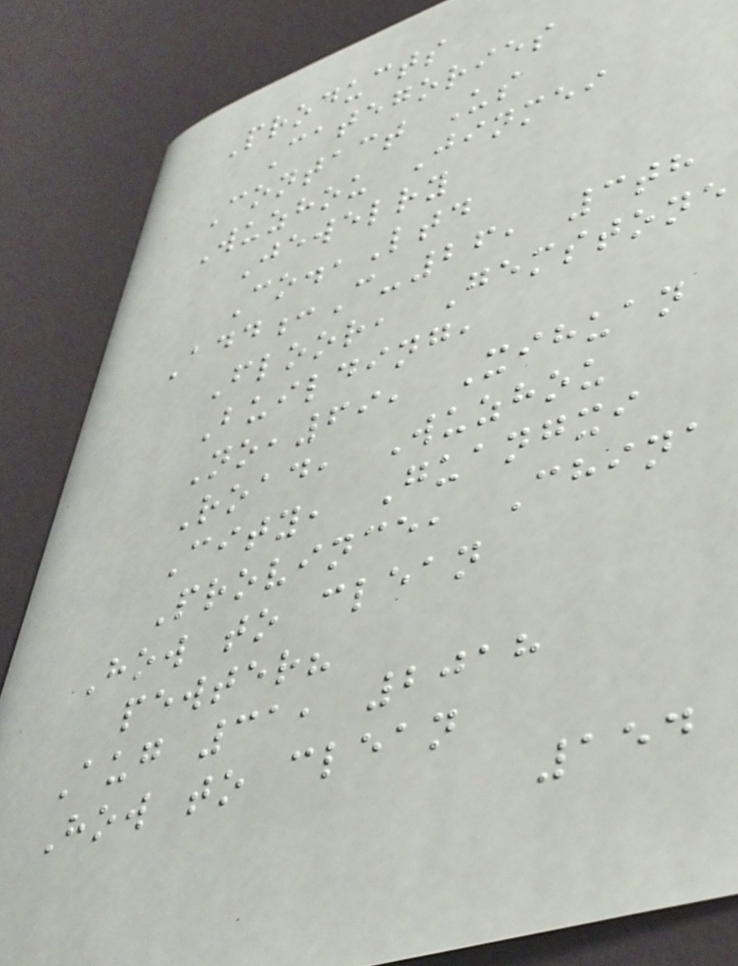Products
Categories
Contact Us
Wuzhou Jinmei
Jewelry
Co.,Ltd
Add:C-26, 3th
Floor, Gemstone
Building,
No,69, Xihuan
Road, Wuzhou
City, Guangxi
Province, China
How to clean
pewter?
Aug 31, 2018
How to clean
154
